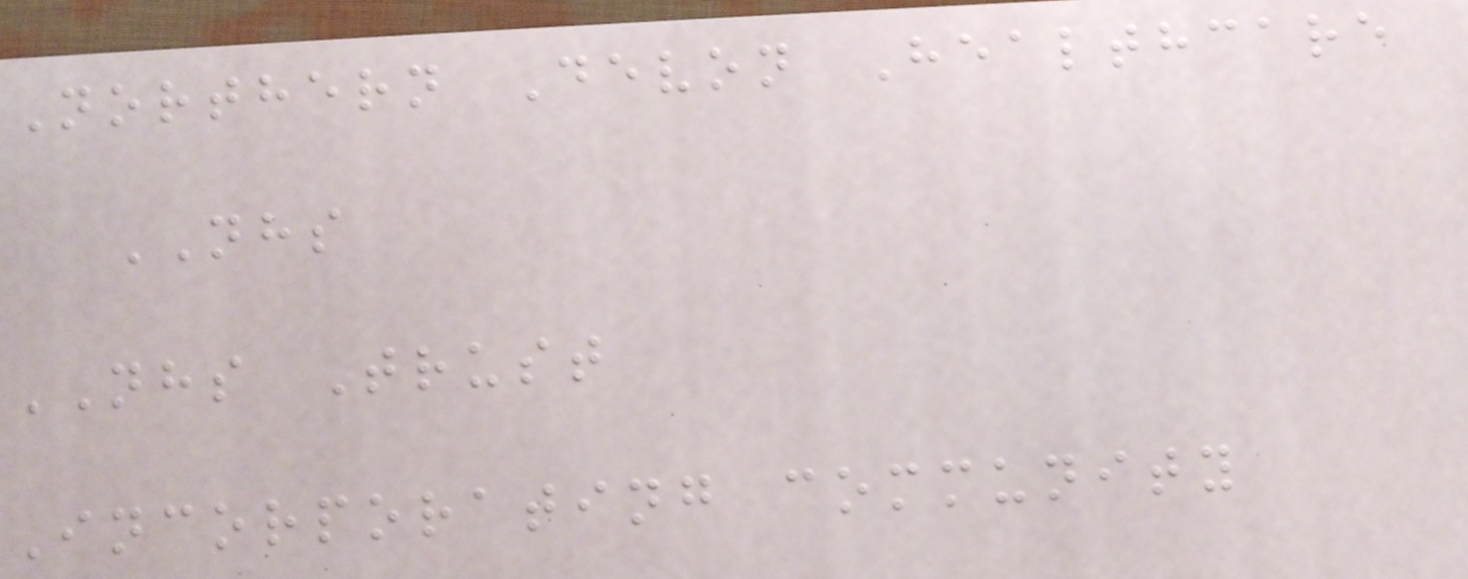Northern Devon Healthcare
NHS
NHS Trust
Incorporating community
